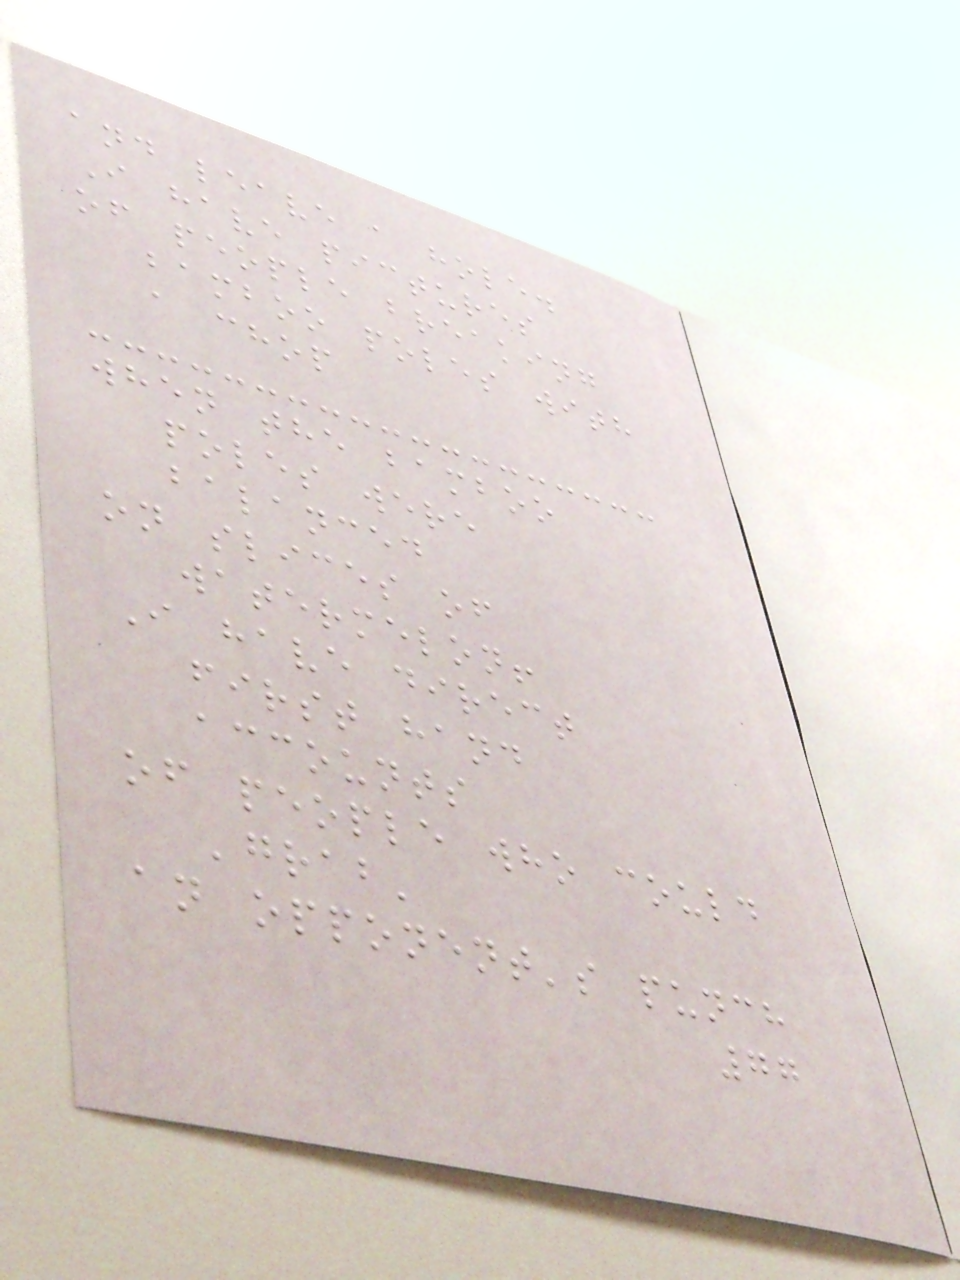and leave a hole.
I have pictures
of people breaking
bamboo poles with
a chop
when the bamboo
poles were
balanced
on slices of
watermelon!
I have direct
first hand
accounts
of people who could
'grab'
an opponent's punch
77
